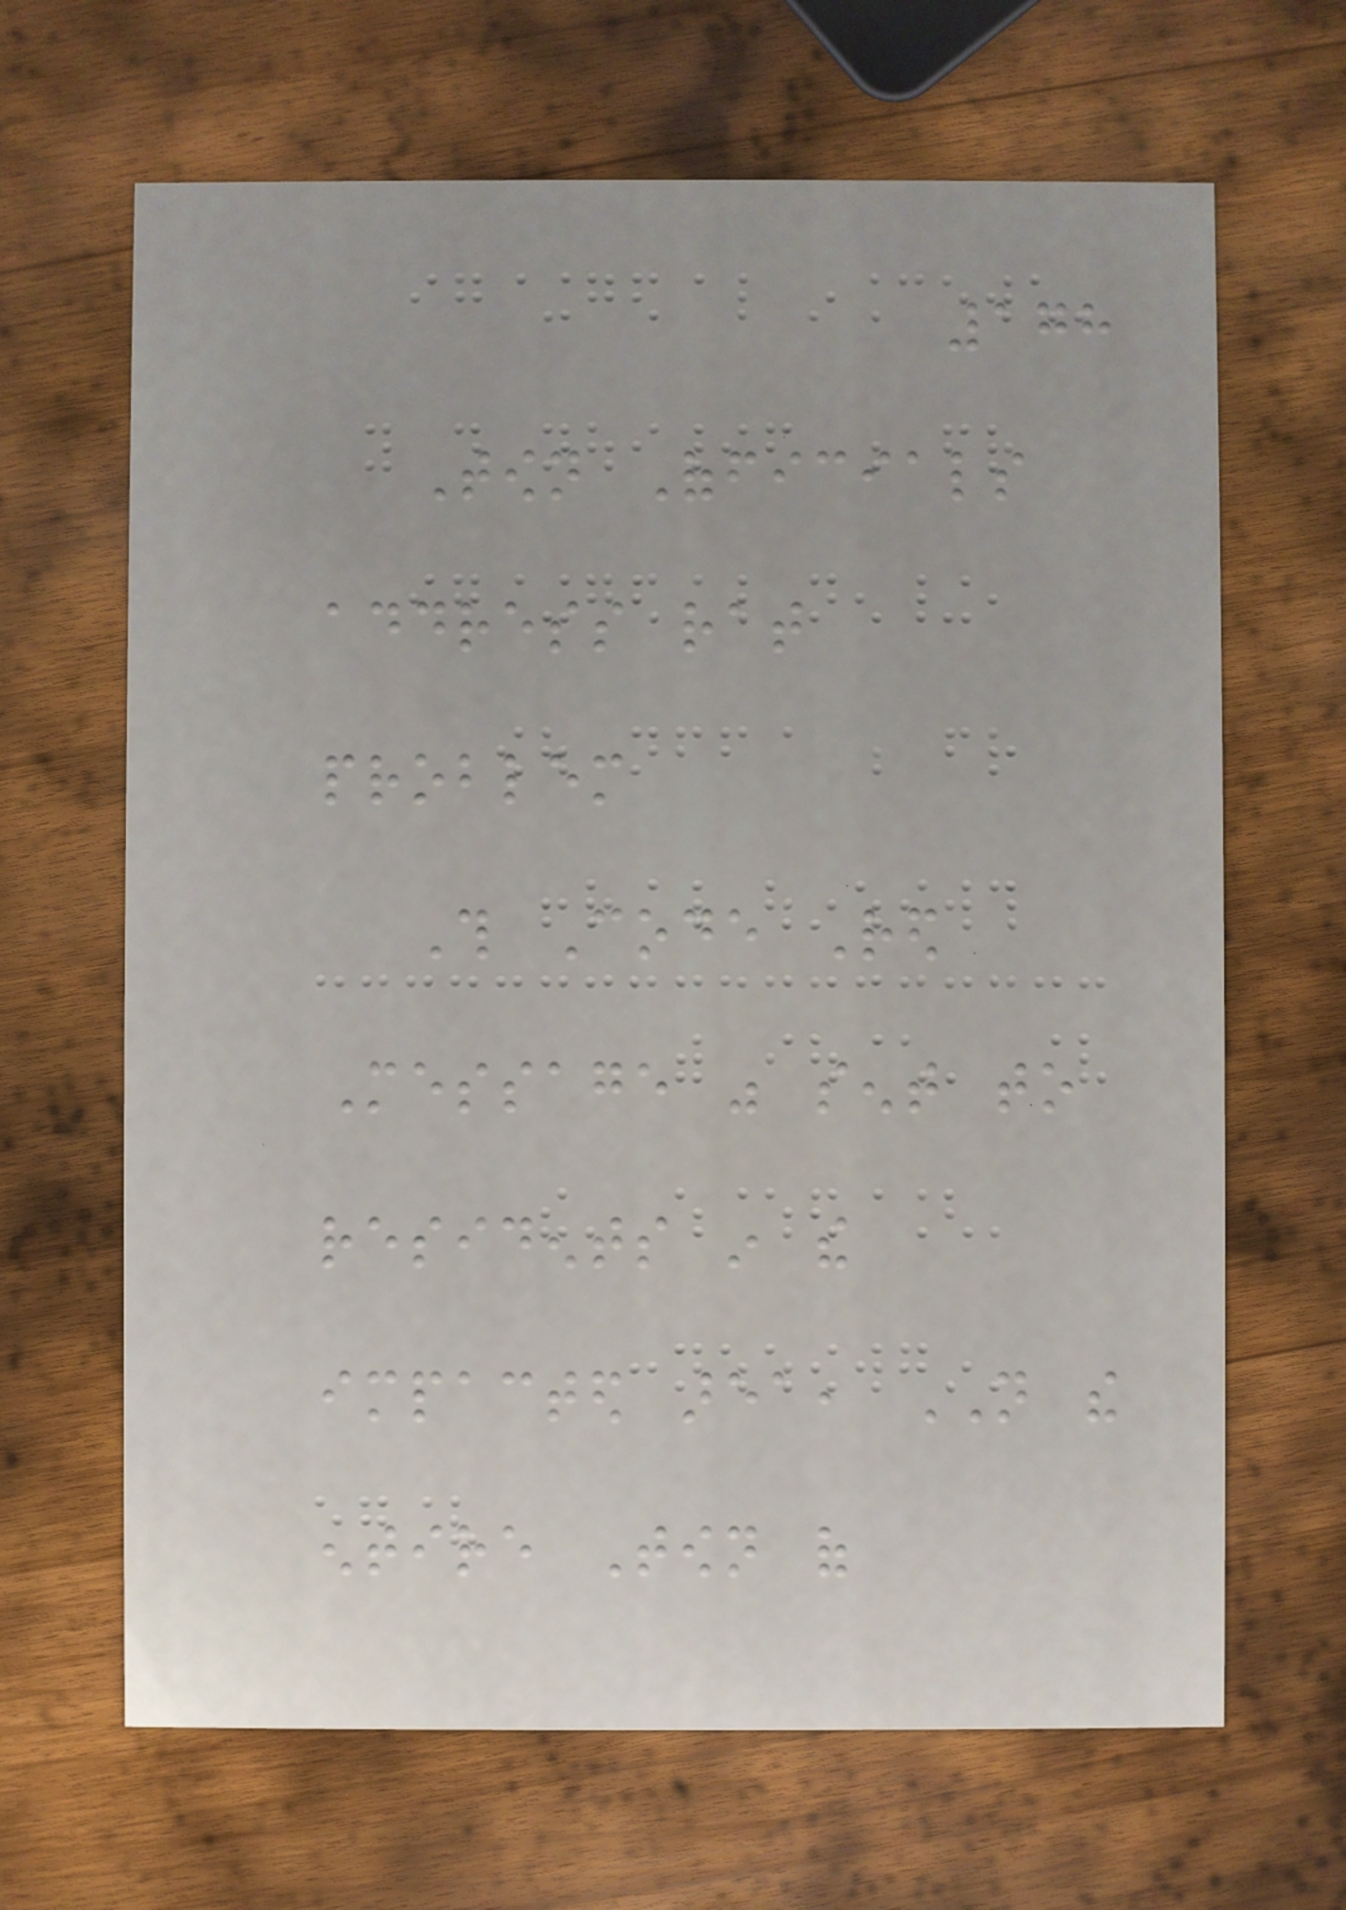178
Town Officials
address rat
problem
This Code Red
Message was sent to
residents in the
impacted area, NOT the
entire Town of
